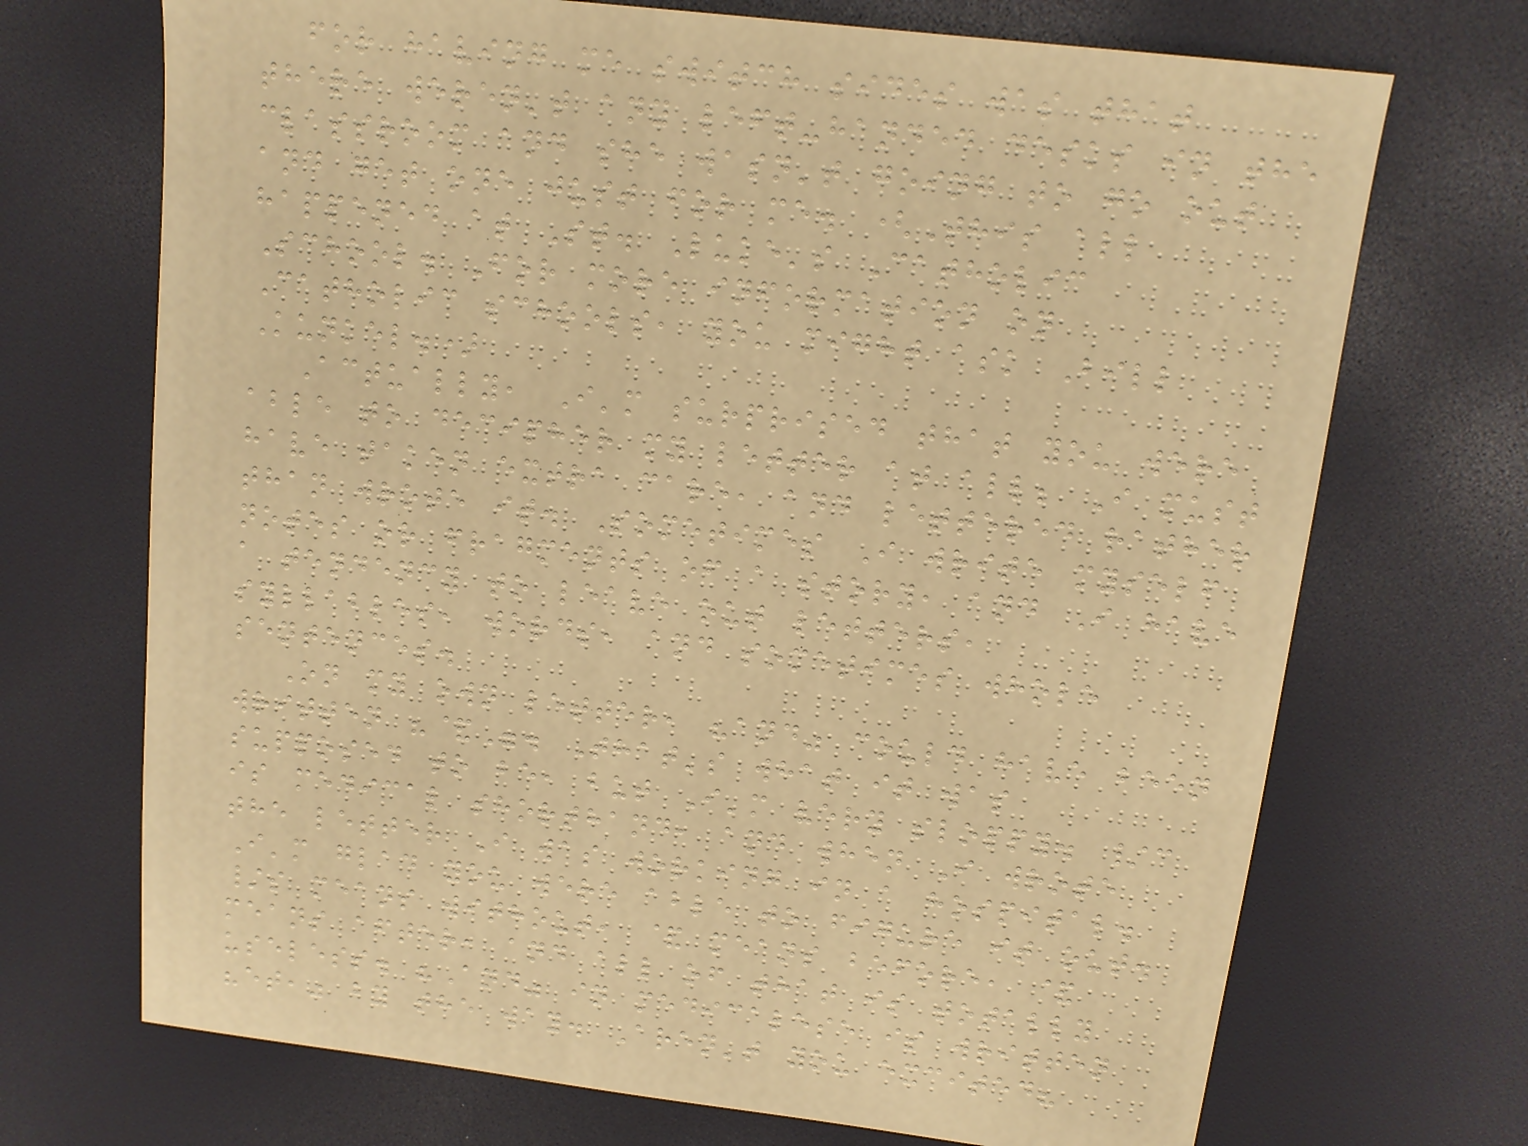for having me switch sides was that
there weren't any left-handed desks in the
classroom and she wasn't going to go out
and get one just for me. (This all
happened at St. Luke's Catholic
School. For more information on
Catholic schools, you might ask Bill
Kunkel.)
Actually, I'm surprised that you were
able to decipher my letter at all; I must
have taken extra care, and lettered rather
than wrote it. Sometimes I write myself
notes or fragments of a story, and I have
a tendency to leave out letters,
syllables, words, and sometimes whole
sentences.
On my own letter, "and" could have been
written "&". That's what it was
supposed to be, but I'm very sloppy. /c
is medical shorthand, and when I wrote
the letter I was working in a hospital.
I'm glad you were able to figure it out.
/s means without, & means before, &
means after, and all of that is totally
useless. "And" in medicalese is written
"et," by the way. Aren't you excited?
